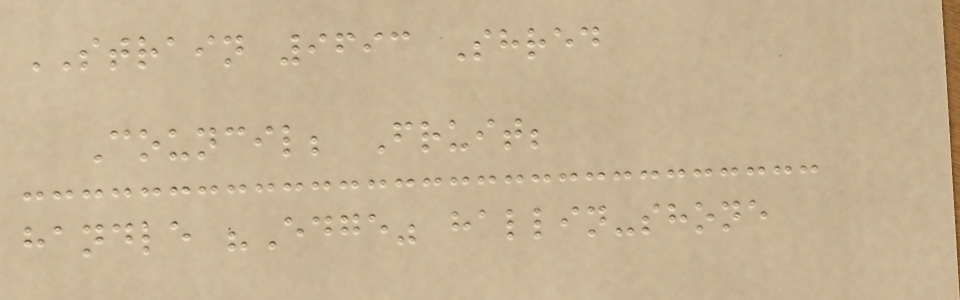STRAIN 9693 Shred
Council; Fruit;
handle "Edge" hallin-shone
